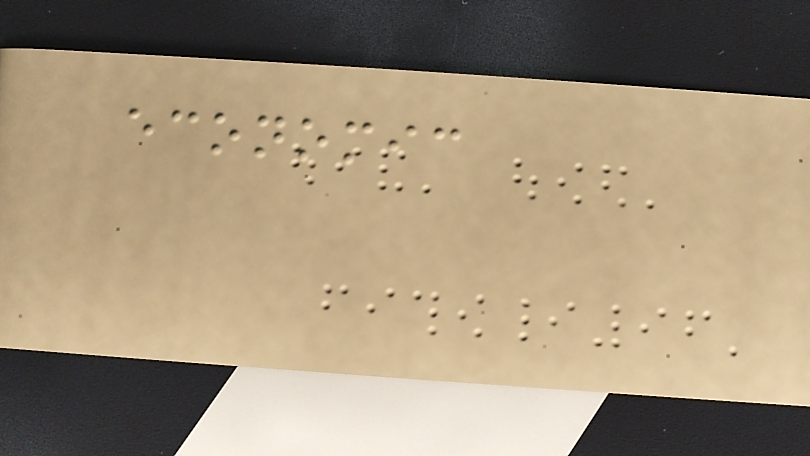economic
